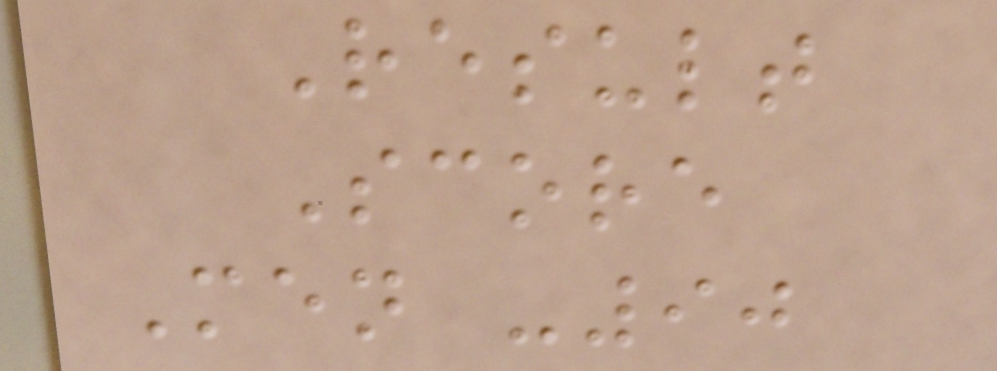Result
Score
Men -90
